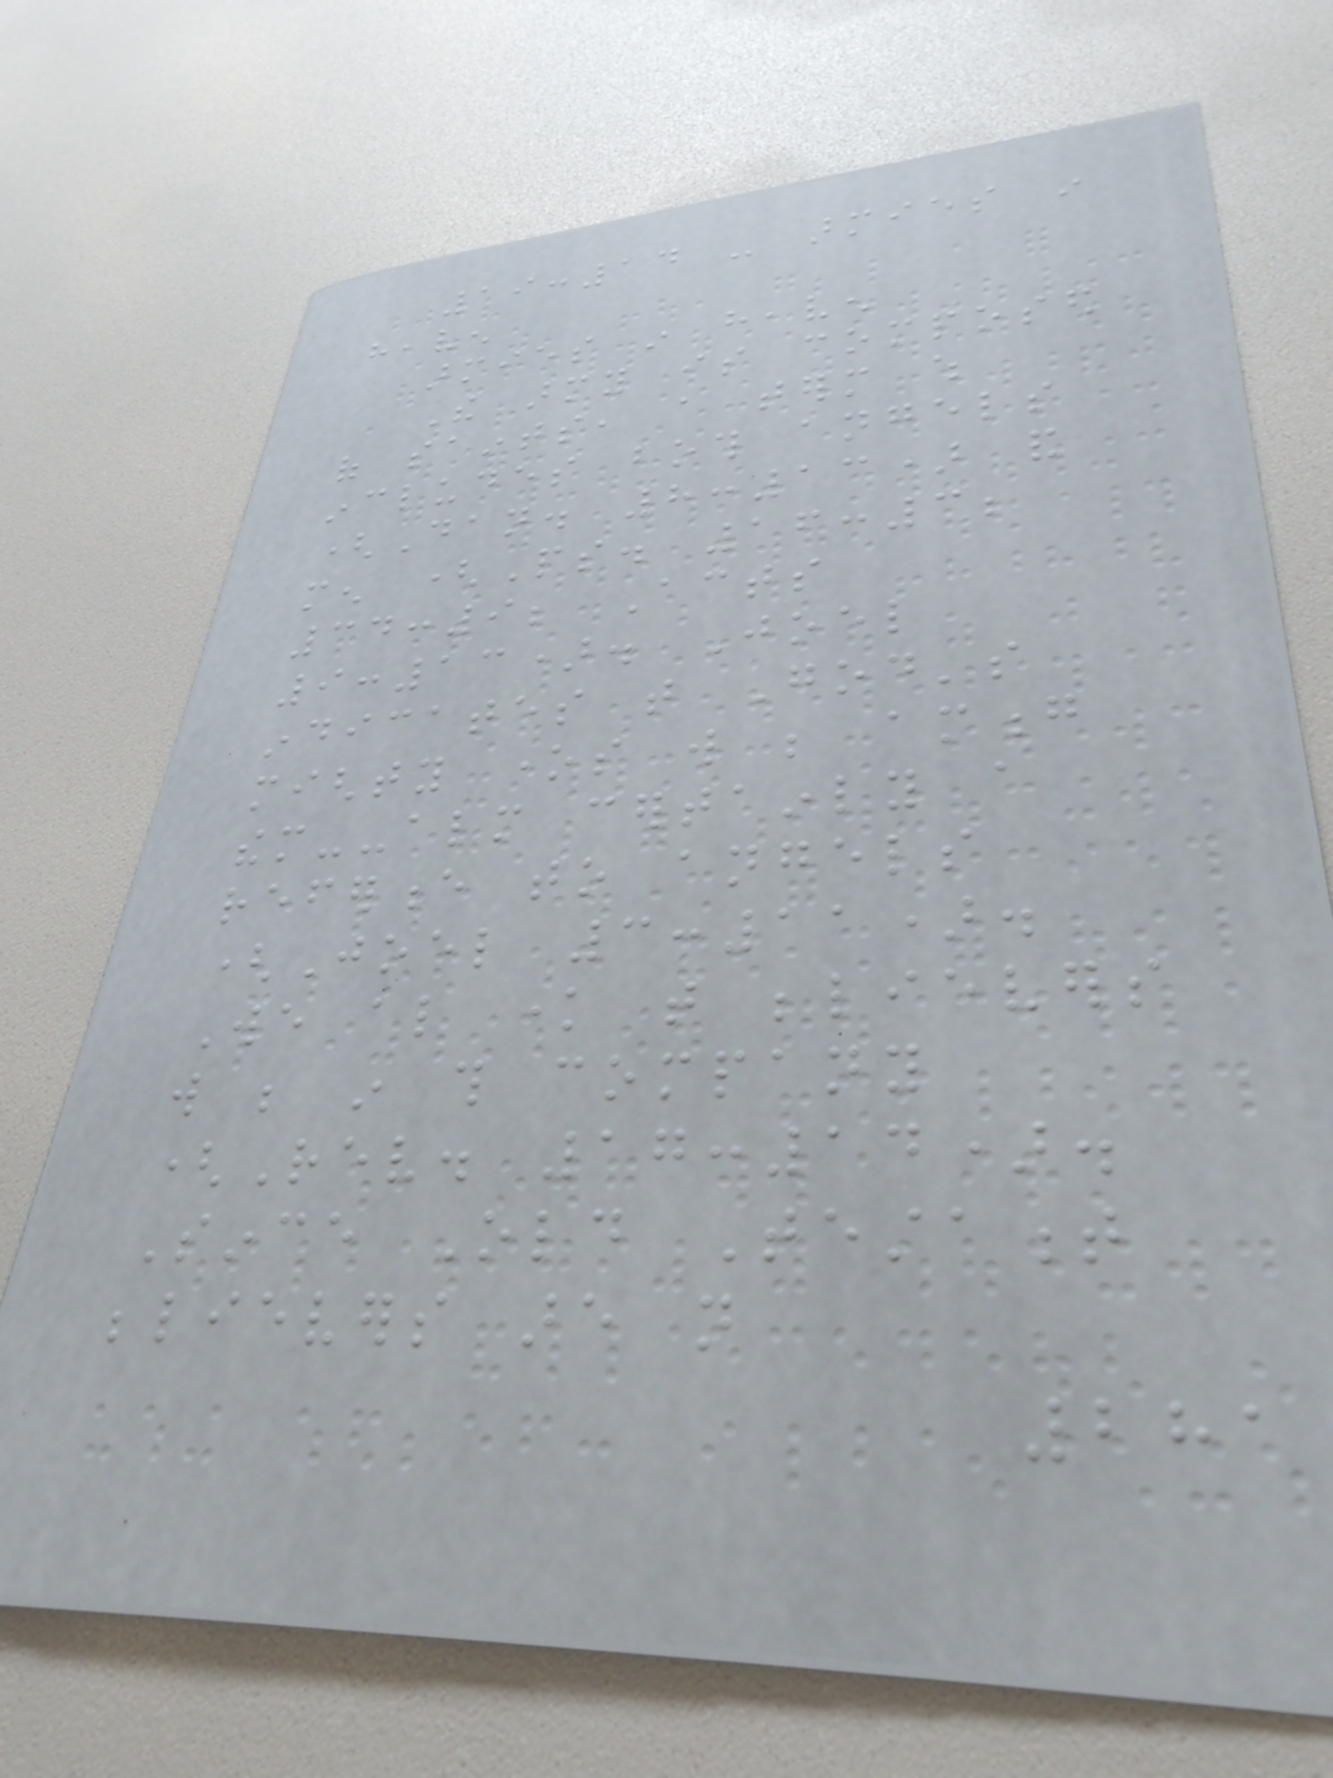19:14 - armies in
heaven
armies in heaven
The army is composed
of saints, a term which
includes both angels
(Dan. 8:13) and
men (Ps. 16:3;
34:9; Acts
9:13). Joel
indicates that God's
mighty ones will be among
them--almost certainly a
reference to angels
(Joel 3:11).
We also know that believers
will be in this company
(Rev. 17:14).
Since Old Testament
believers are not
281
